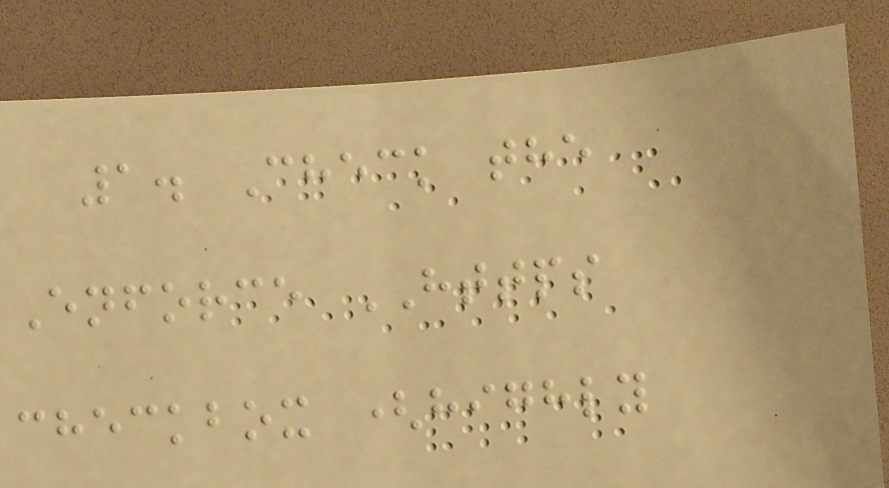1. Check the
Enforce HTTPS
checkbox (highly
